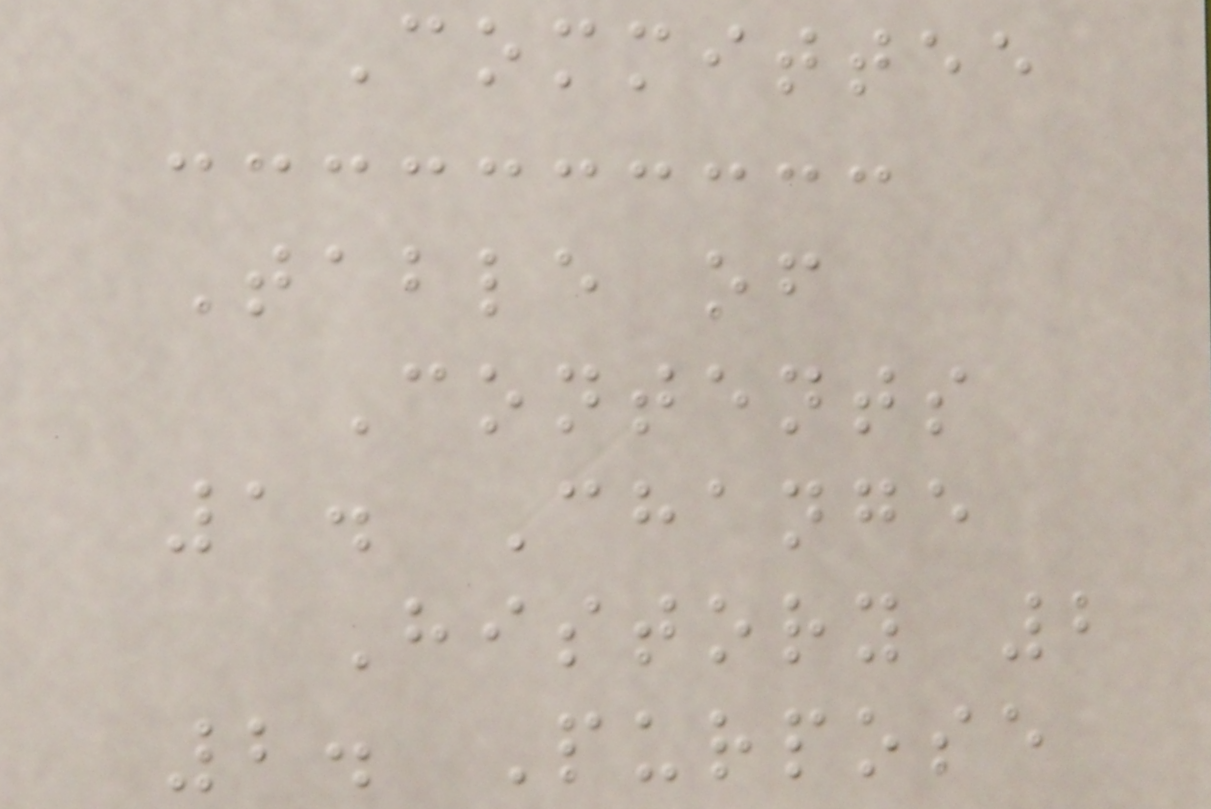Committee
Table of
Contents
1. Change
History 2
2. Purpose
